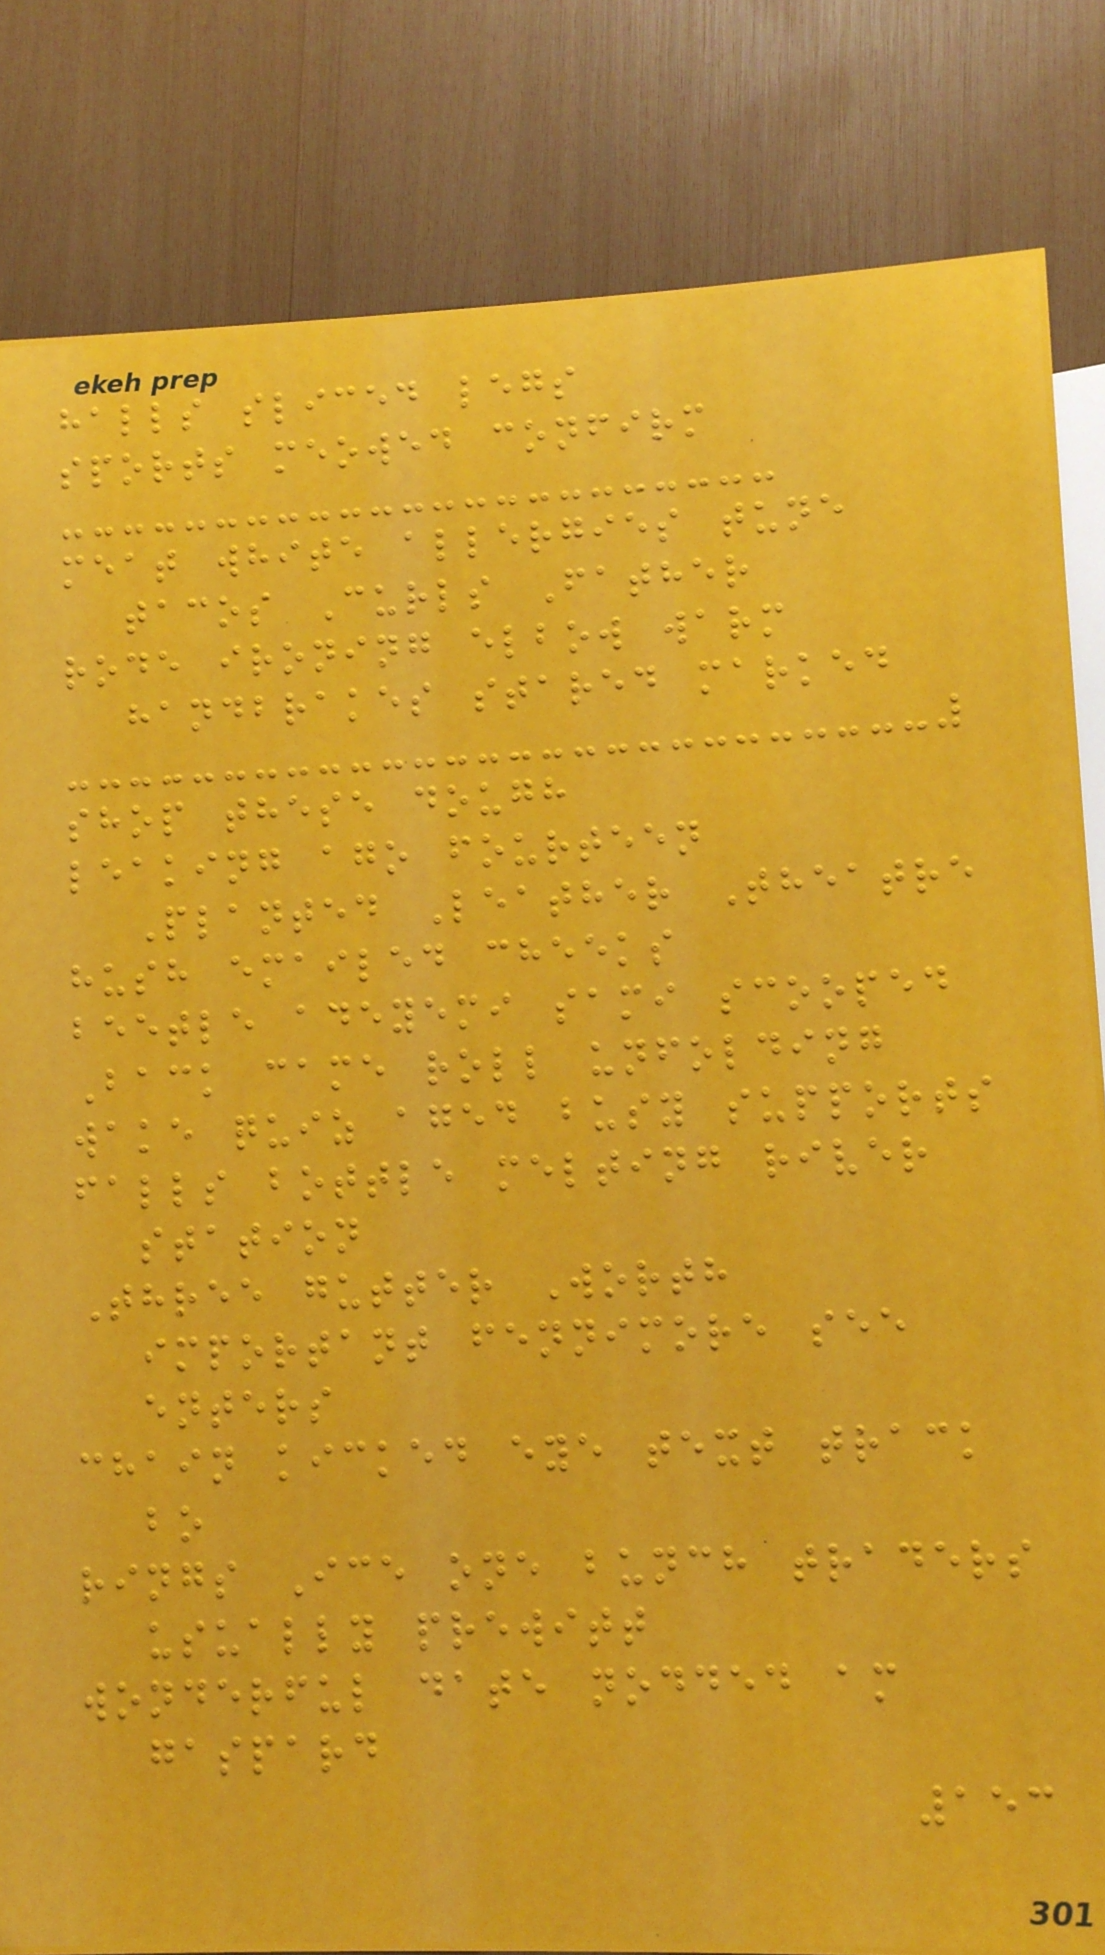halls sliced legs
sports meowed confirm
meat white allergies tune
tacos Curls Father
rode ironing elbow warm
handbrakes stared marked
shop these dough
leaking ago fourteen
Planted Leather Theatre
hush emailed cheeks
beetle adeyemi sami scooped
Back came roll unfolding
wake quiz aged busy supports
falls bottle melting river
station
Three gutter Worth
important fennimore see
enters
chain kicked eye text track
bo
rings Ice one bunch traders
usually prewitt
wonderful date nodded am
gaspard
153
